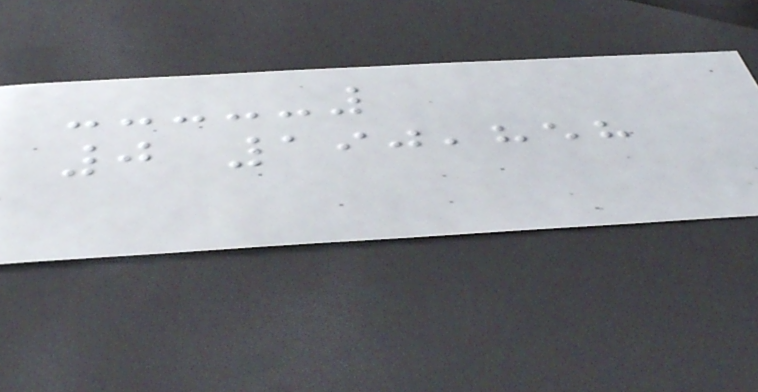0 190,858
